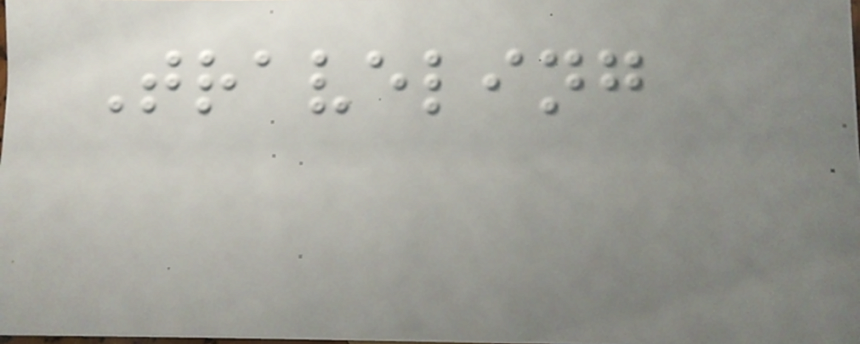Traveling
